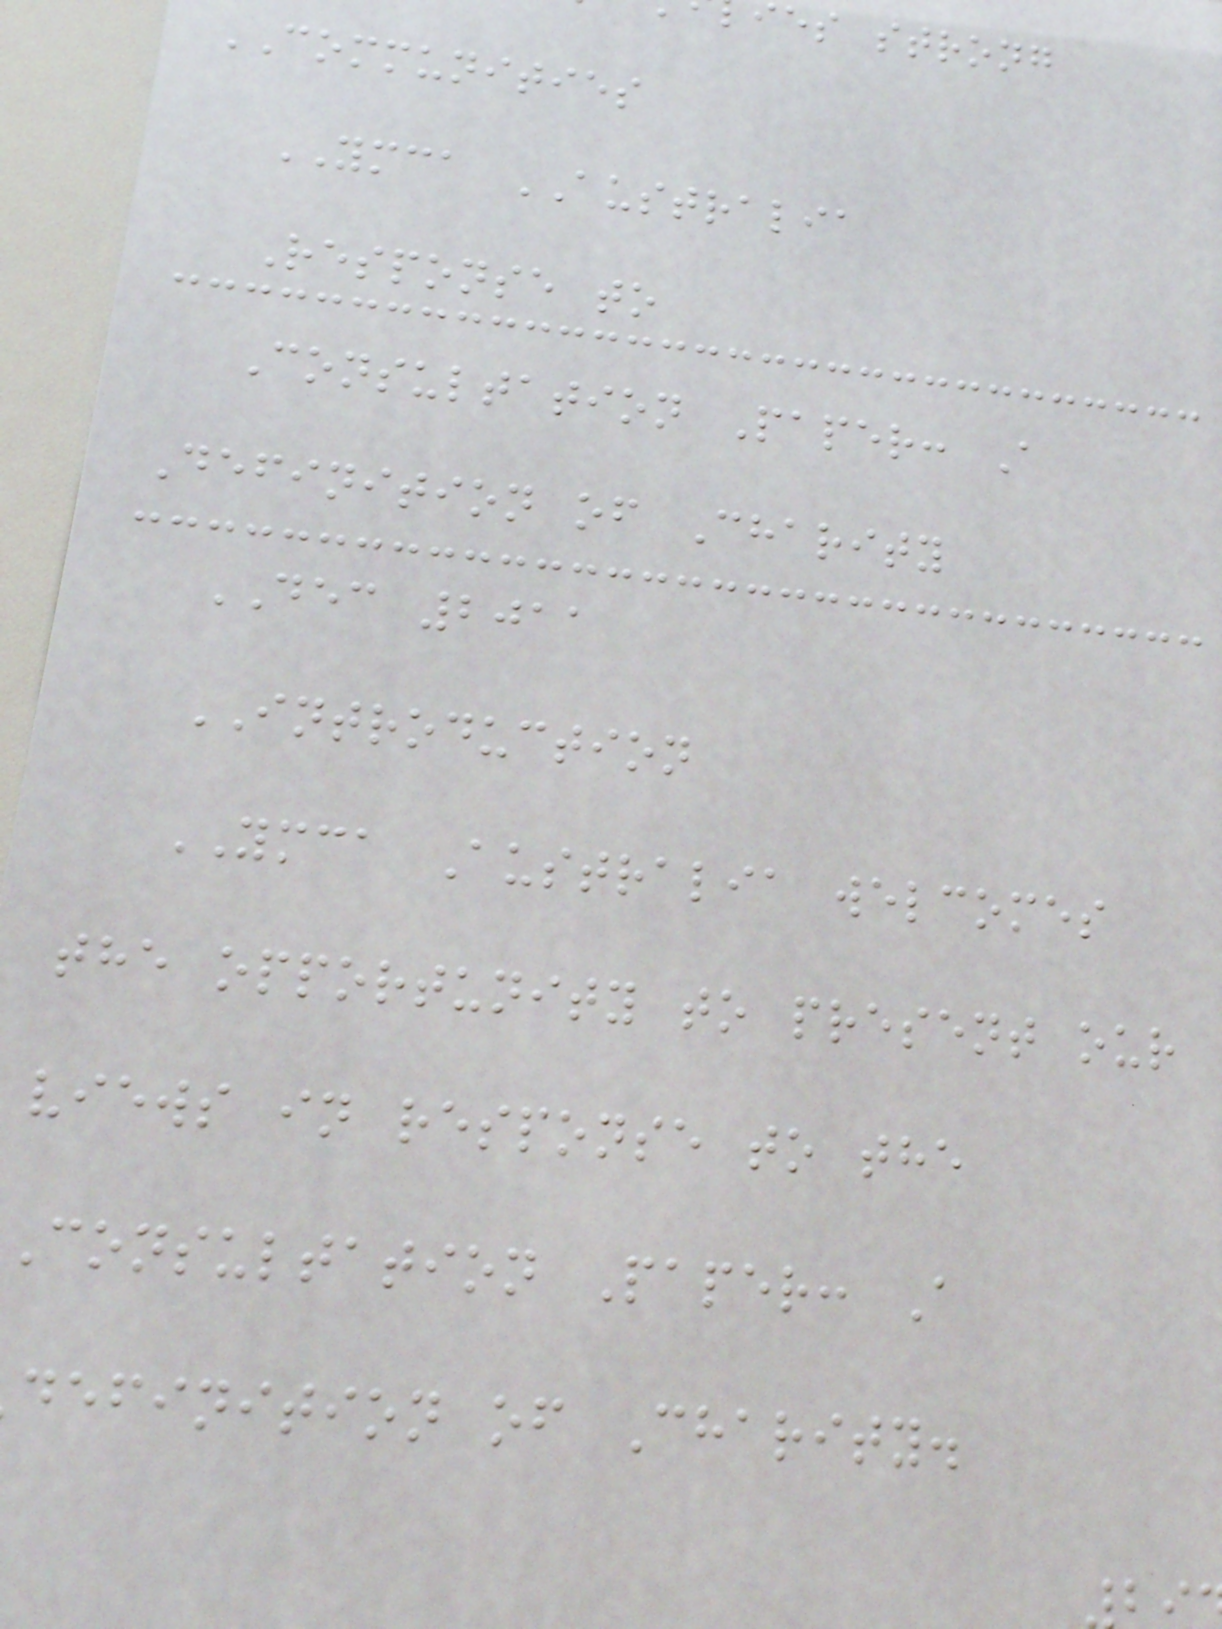es strong
COMMUNITIES
YMCA AUSTRALIA
Response to
Consultation Paper: A
Definition of Charity
DEC 2011
INTRODUCTION
YMCA Australia welcomes
the opportunity to present our
views in response to the
Consultation Paper: A
definition of Charity.
